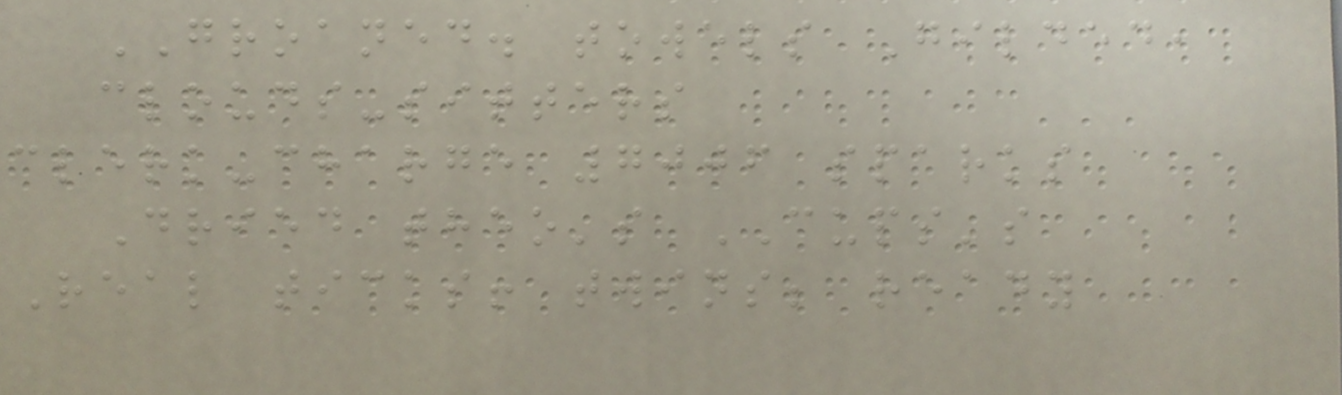GROANED. towels Gilded,
clouds-sitters
clerk-charge 7006 sparks
Dried theo's CUPS's
Real ticks! twins; ready
